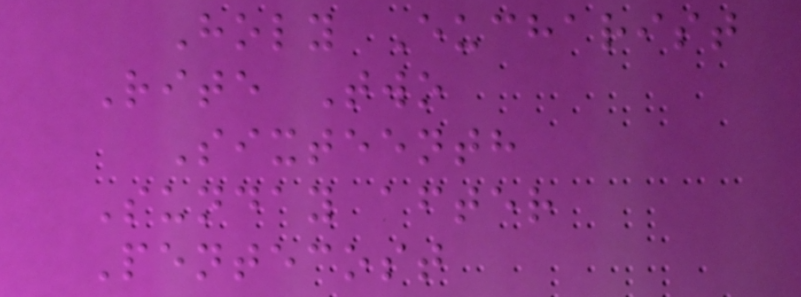Holy Eucharist
Rite Two
Sixteenth
Sunday after
Pentecost
